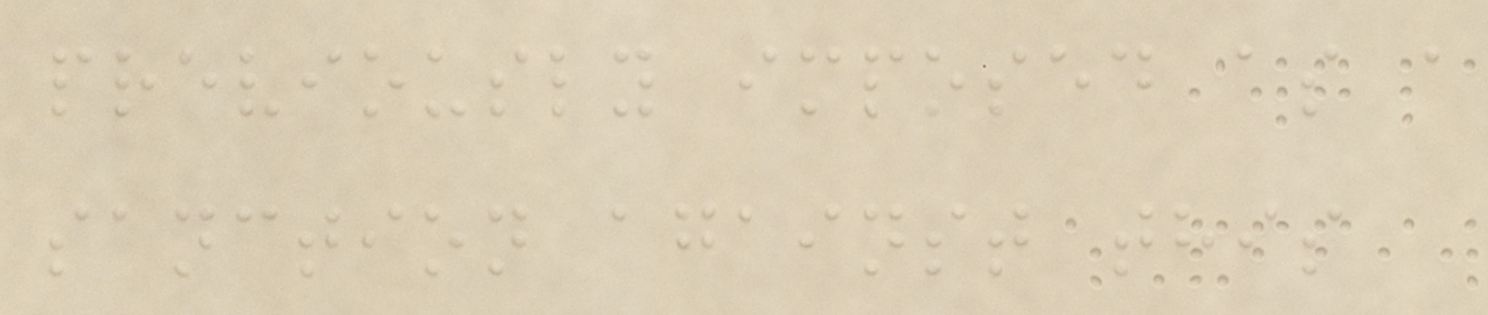previously imposed as a
sanction against this
